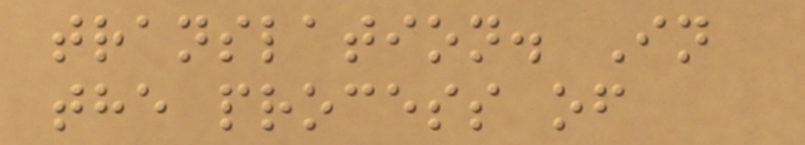translation. In
the process of
